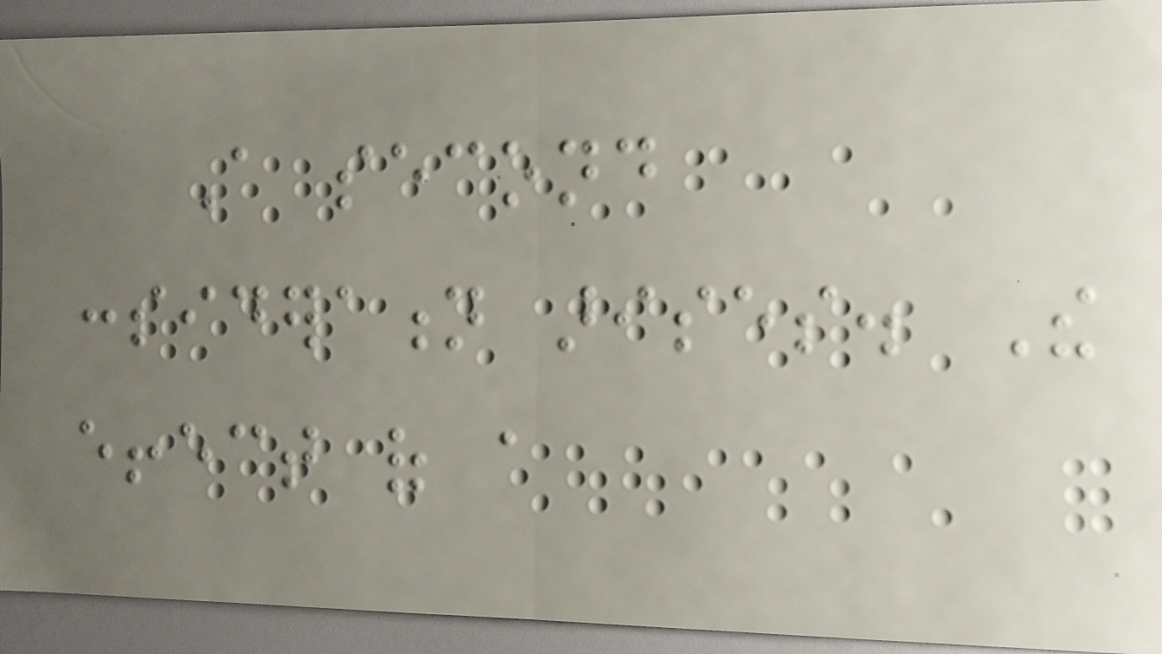A second
consideration arises. The
effect of a
